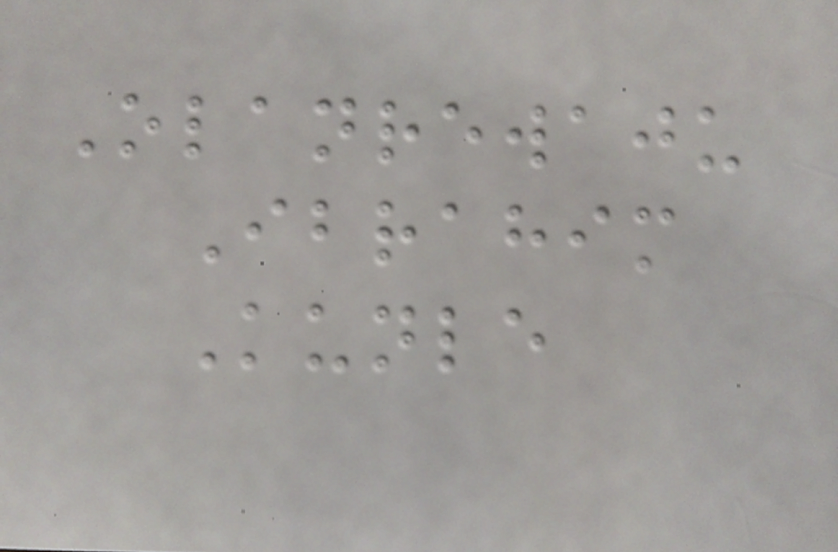Olanrewaju
Ibrahim
Kunle
